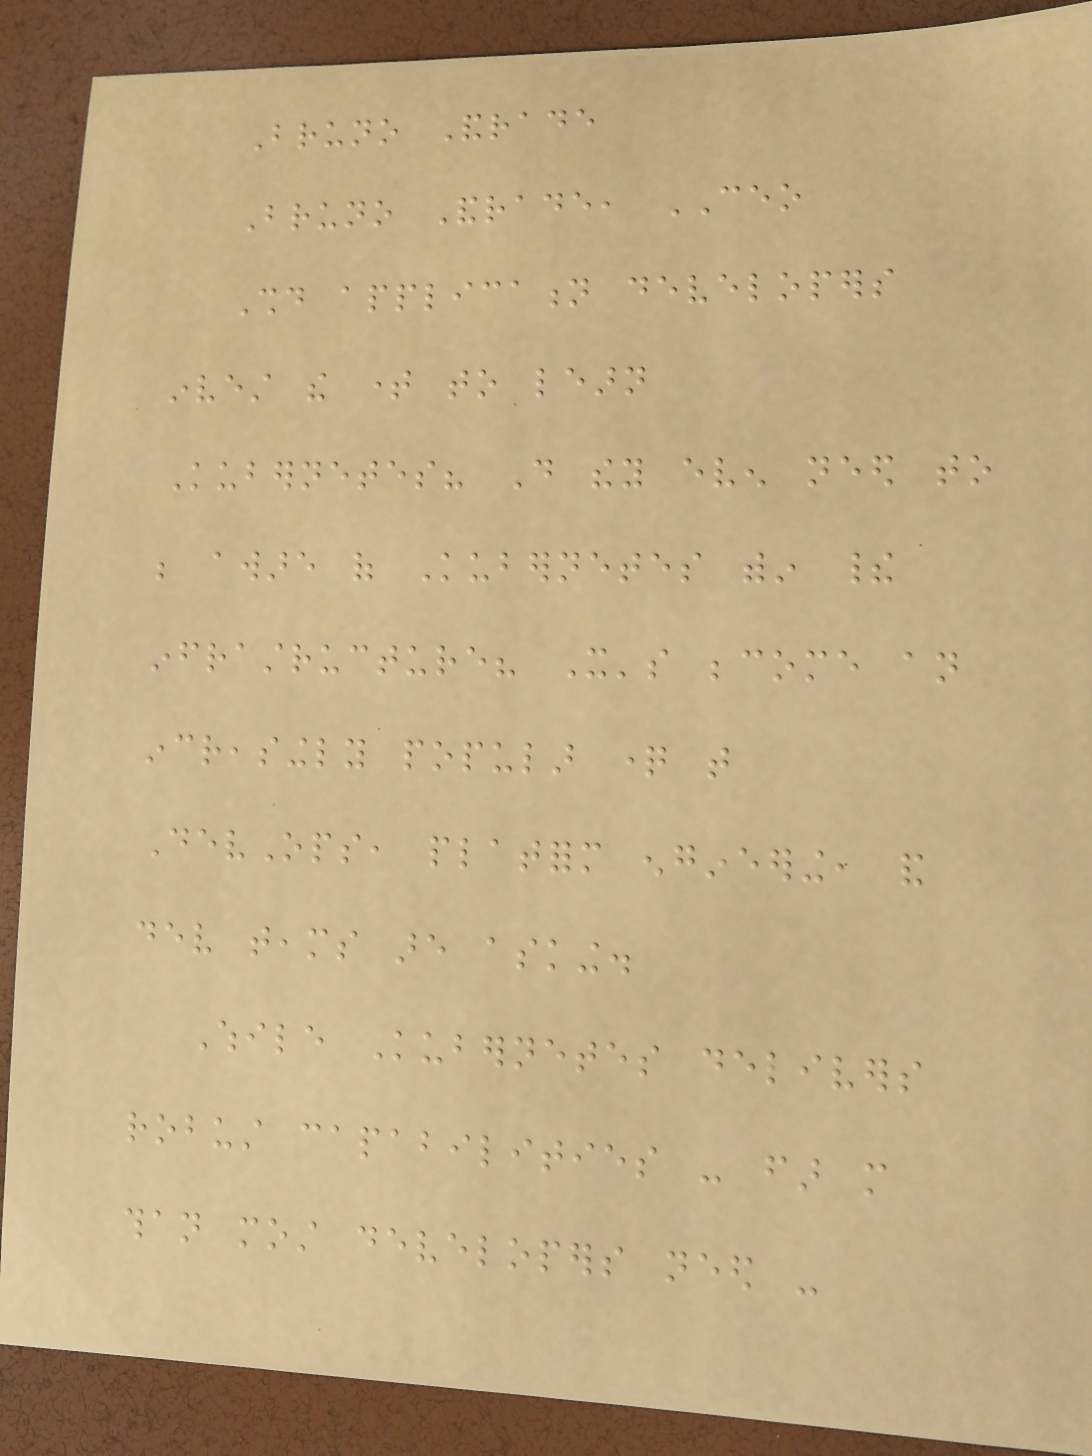Bruno Andrade
Bruno Andrade, CEO
Should application developers
invest the time to learn
Kubernetes? Do they even need to
be aware of Kubernetes within their
infrastructure? It's become an
increasingly popular question that
DevOps, platform engineering, and
dev teams are asking.
While Kubernetes delivers
robust capabilities - far more
than most developers need -
